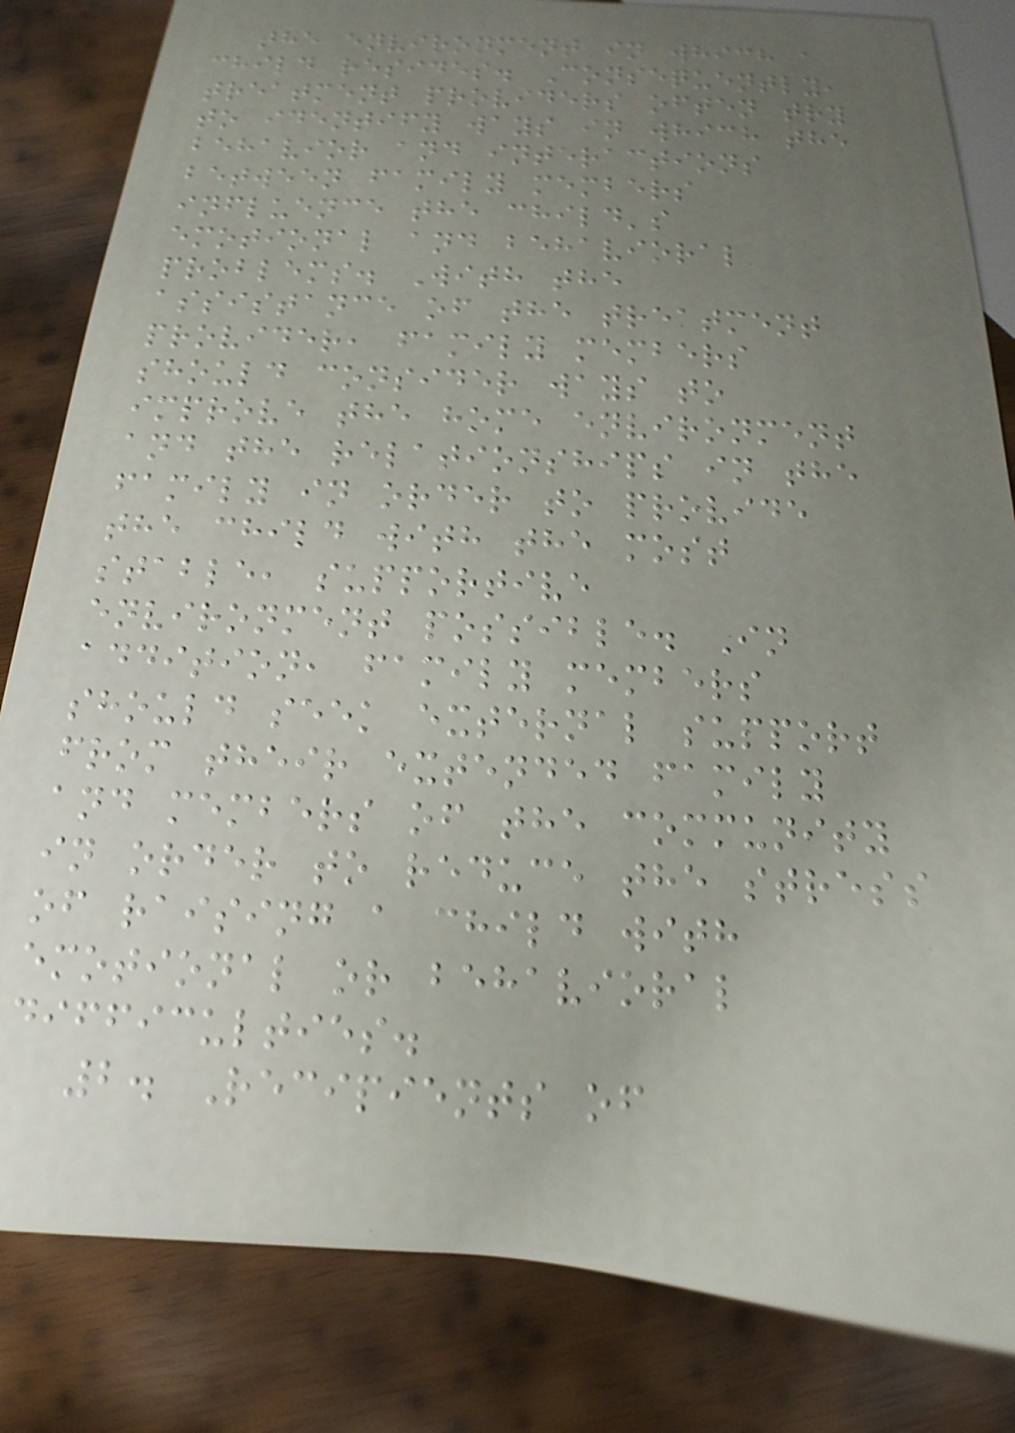the environment in which a
child resides. Consequently,
treatment providers often try
to identify ways in which the
behavior and interactions
between family members
influence the child's
emotional and behavioral
problems. With the
assistance of the treatment
provider, family members
should consider ways to
improve the home environment
and the relationships in the
family in order to provide
the child with the most
stable, supportive
environment possible. In
addition, family members
should seek external support
from their extended family
and members of the community
in order to reduce the stress
of raising a child with
emotional or behavioral
difficulties.
2. Recipients of
